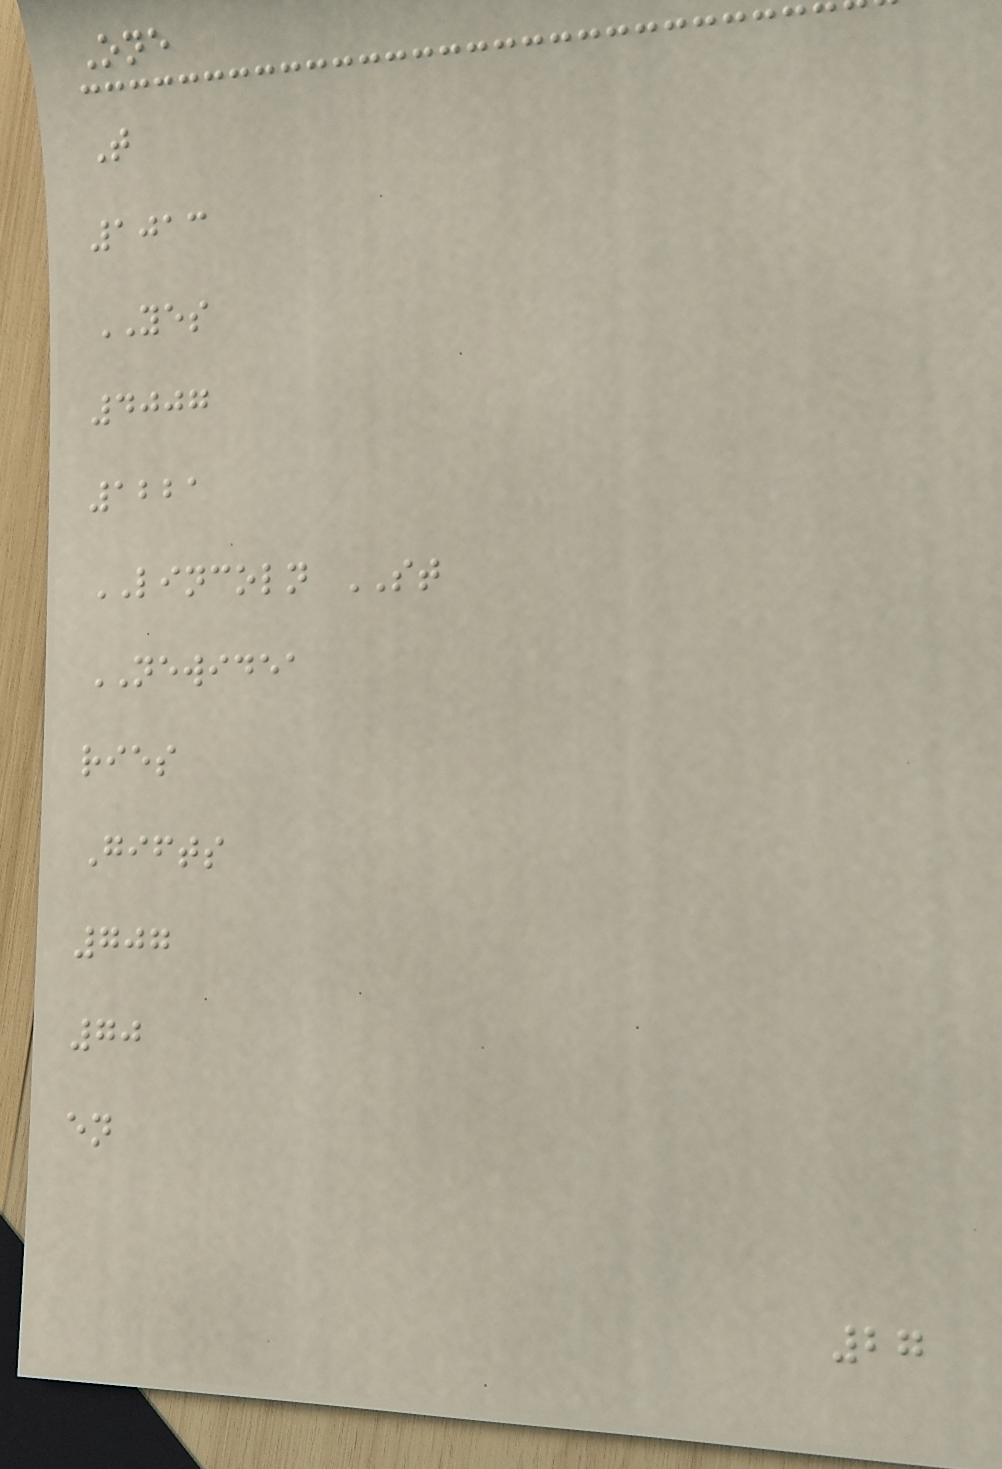One
T
1013
YES
4007
1221
LINCOLN ST
NEWIDEA
ries
Gifts
707
70
en
27
